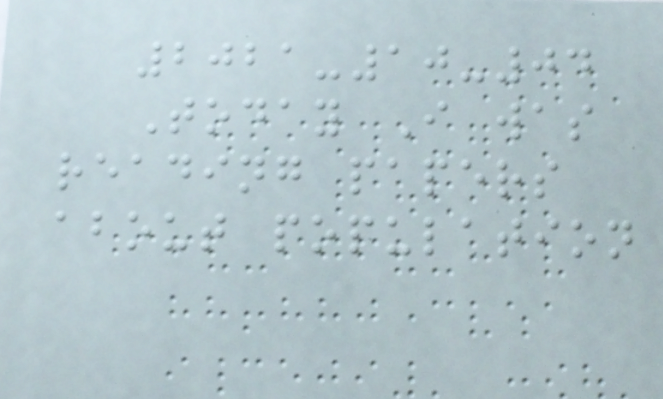2021-10-04
Today I was
reading papers
about population
